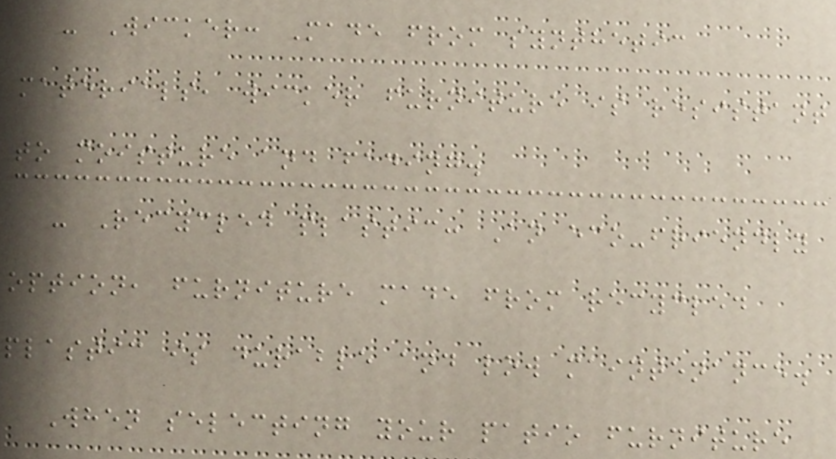- Wicker: Made from synthetic
materials, wicker furniture is resistant
to moisture and fading.
- Recycled plastic: An eco-friendly
option, furniture made from recycled
plastic is durable and low maintenance.
When selecting your patio furniture
